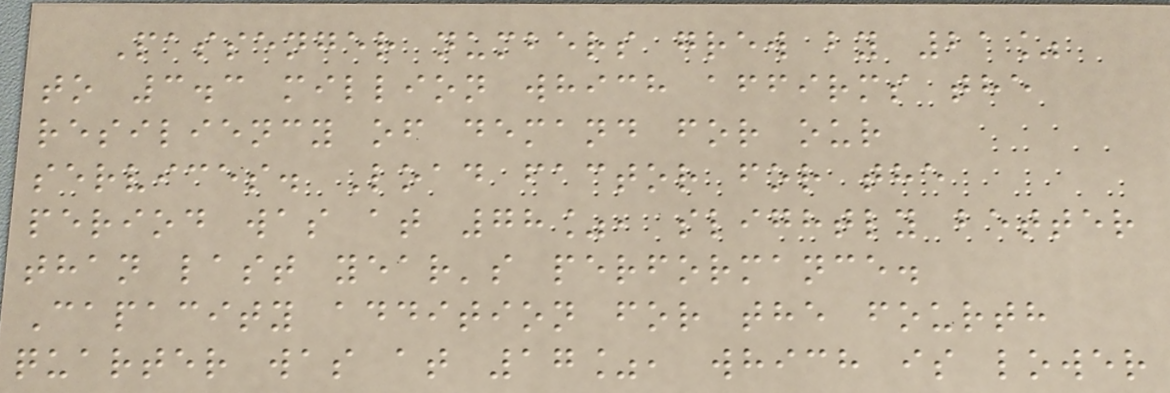Passenger numbers grew by 21%
to 3.3 million which affirms the
resiliency of demand for our
services. Load factor for the
period was at 78%, slightly better
than last year's performance.
Capacity addition for the fourth
quarter was at 17%, which is lower
